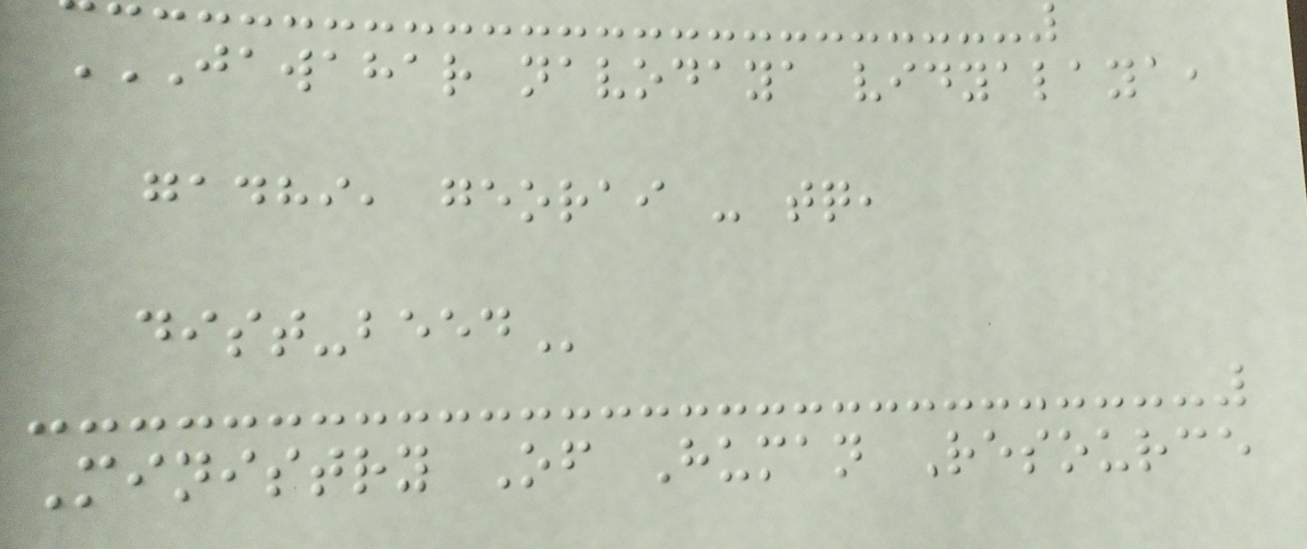JAWAHAR NAVODAYA VIDYALAYA,
GADHI, GEORAI - TQ,
DIST-BEED
Ministry Of Human Resource
